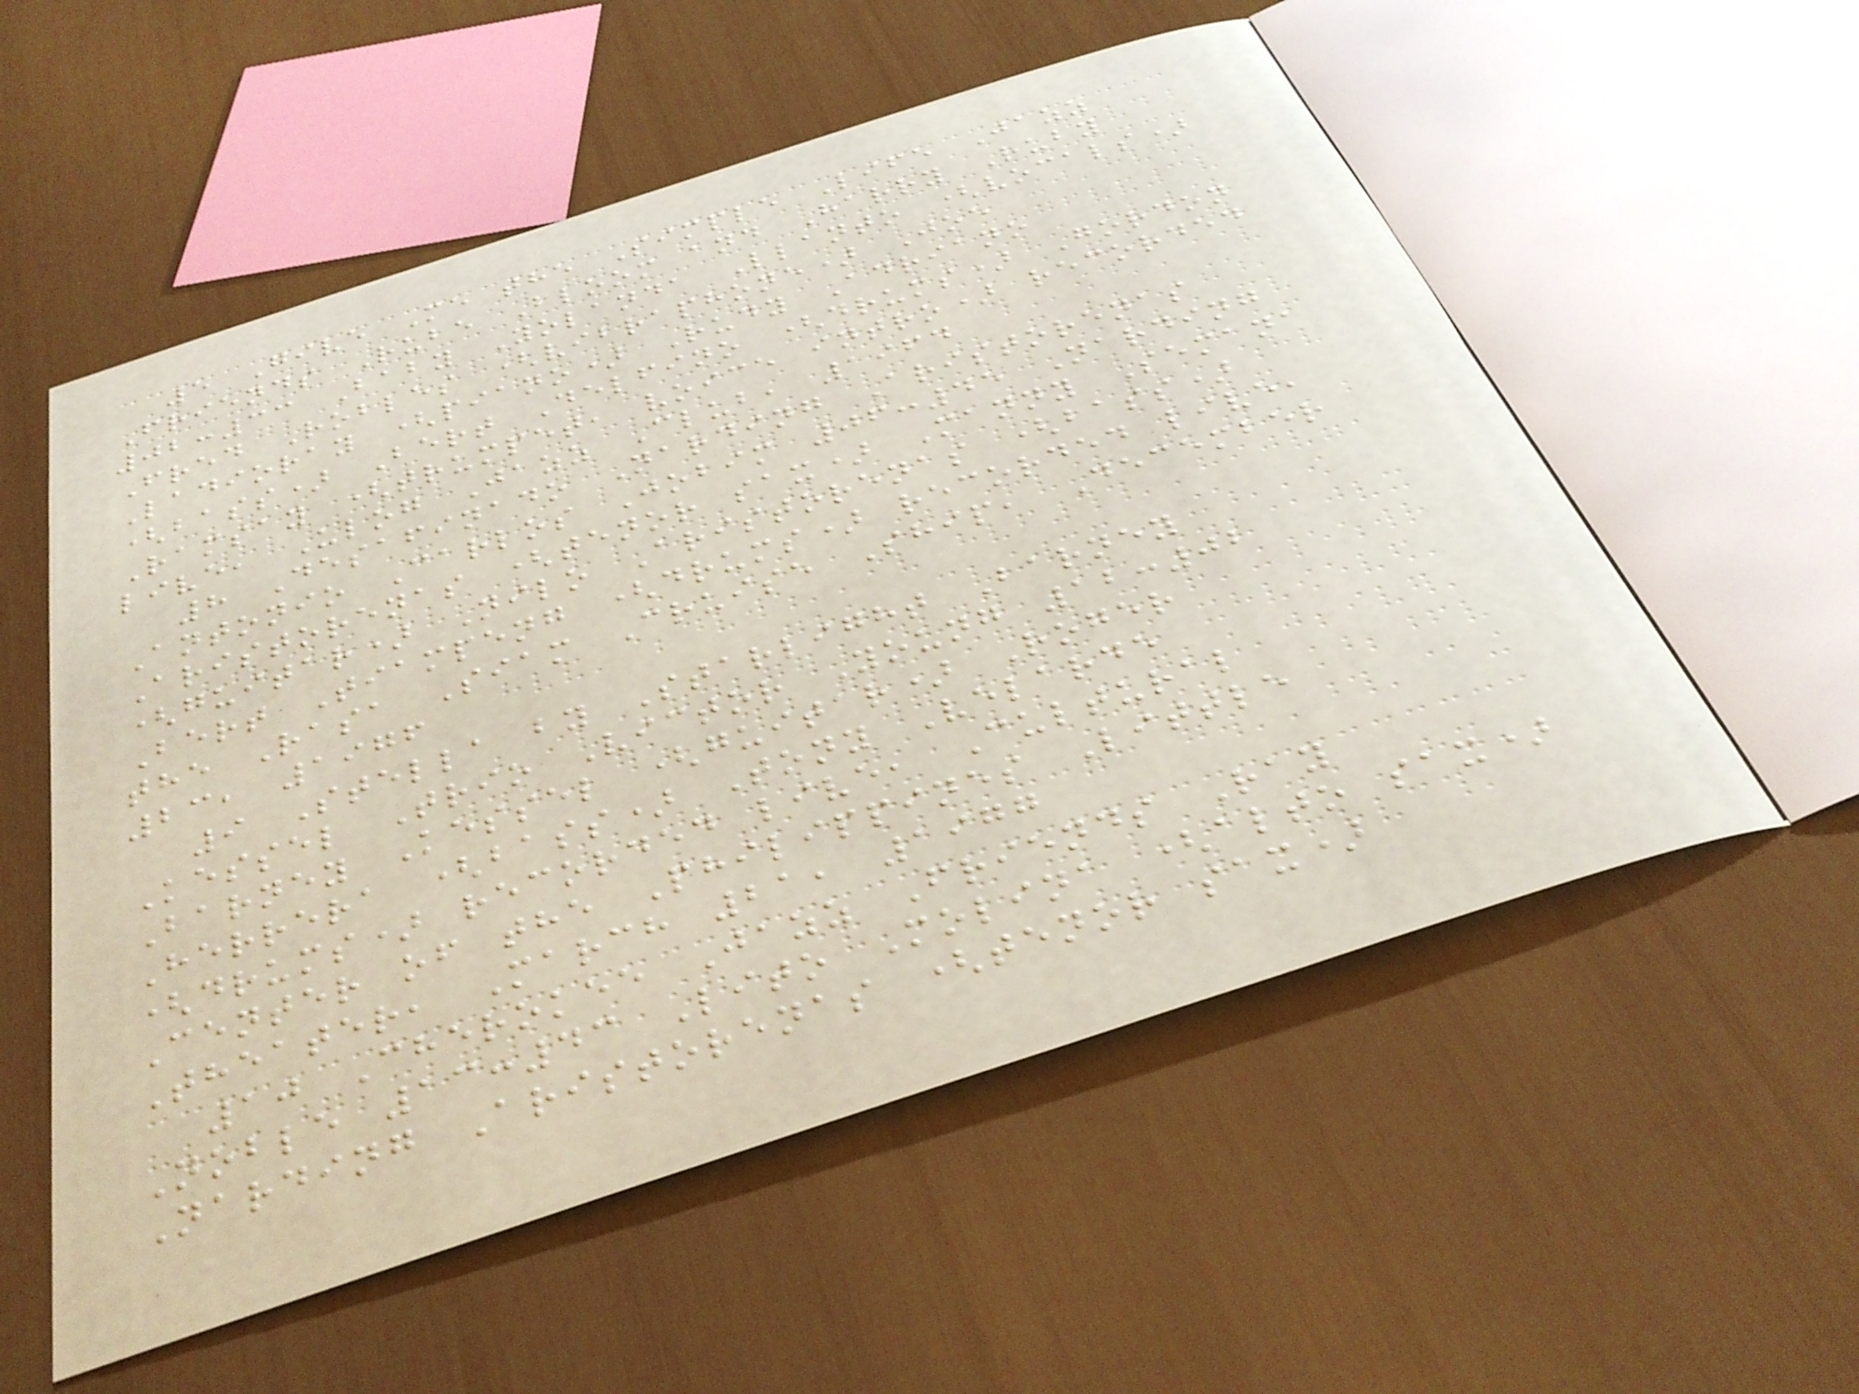5 Give Me the Simple Life Jazz
Friends Rube Bloom and Harry Ruby
02:33 Baby Yolanda Llanto (vocals)
Fred Robles (vibraphone) Joe
Ladioray (piano) Rudy Adriano
(bass) Bert Delfino (drums) Gordon
Ramsay (trumpet, voice intro) recorded
live, Ulog Jazz Club, 1964
8 Desafinado Narding Aristorenas
Antonio Carlos Jobim 06:45 Narding
Aristorenas (tenor sax) Manny Semana
(guitar) Nilo Aristorenas (bass)
Bert Tiampeng (drums) recorded live,
the Rasa Siam Cruise Ship, December
23, 1976
9 Stella by Starlight Barney
Kessel Trio Victor Young 12:02
Barney Kessel (guitar) Roger
Herrera (bass) Tony Velarde
(drums) recorded live, Cultural
Center of the Philippines Little
Theater, March 21, 1977
10 Cherokee Jazz Friends Ray
Noble 13:43 Lito Molina (alto sax)
Narding Aristorenas (tenor sax)
